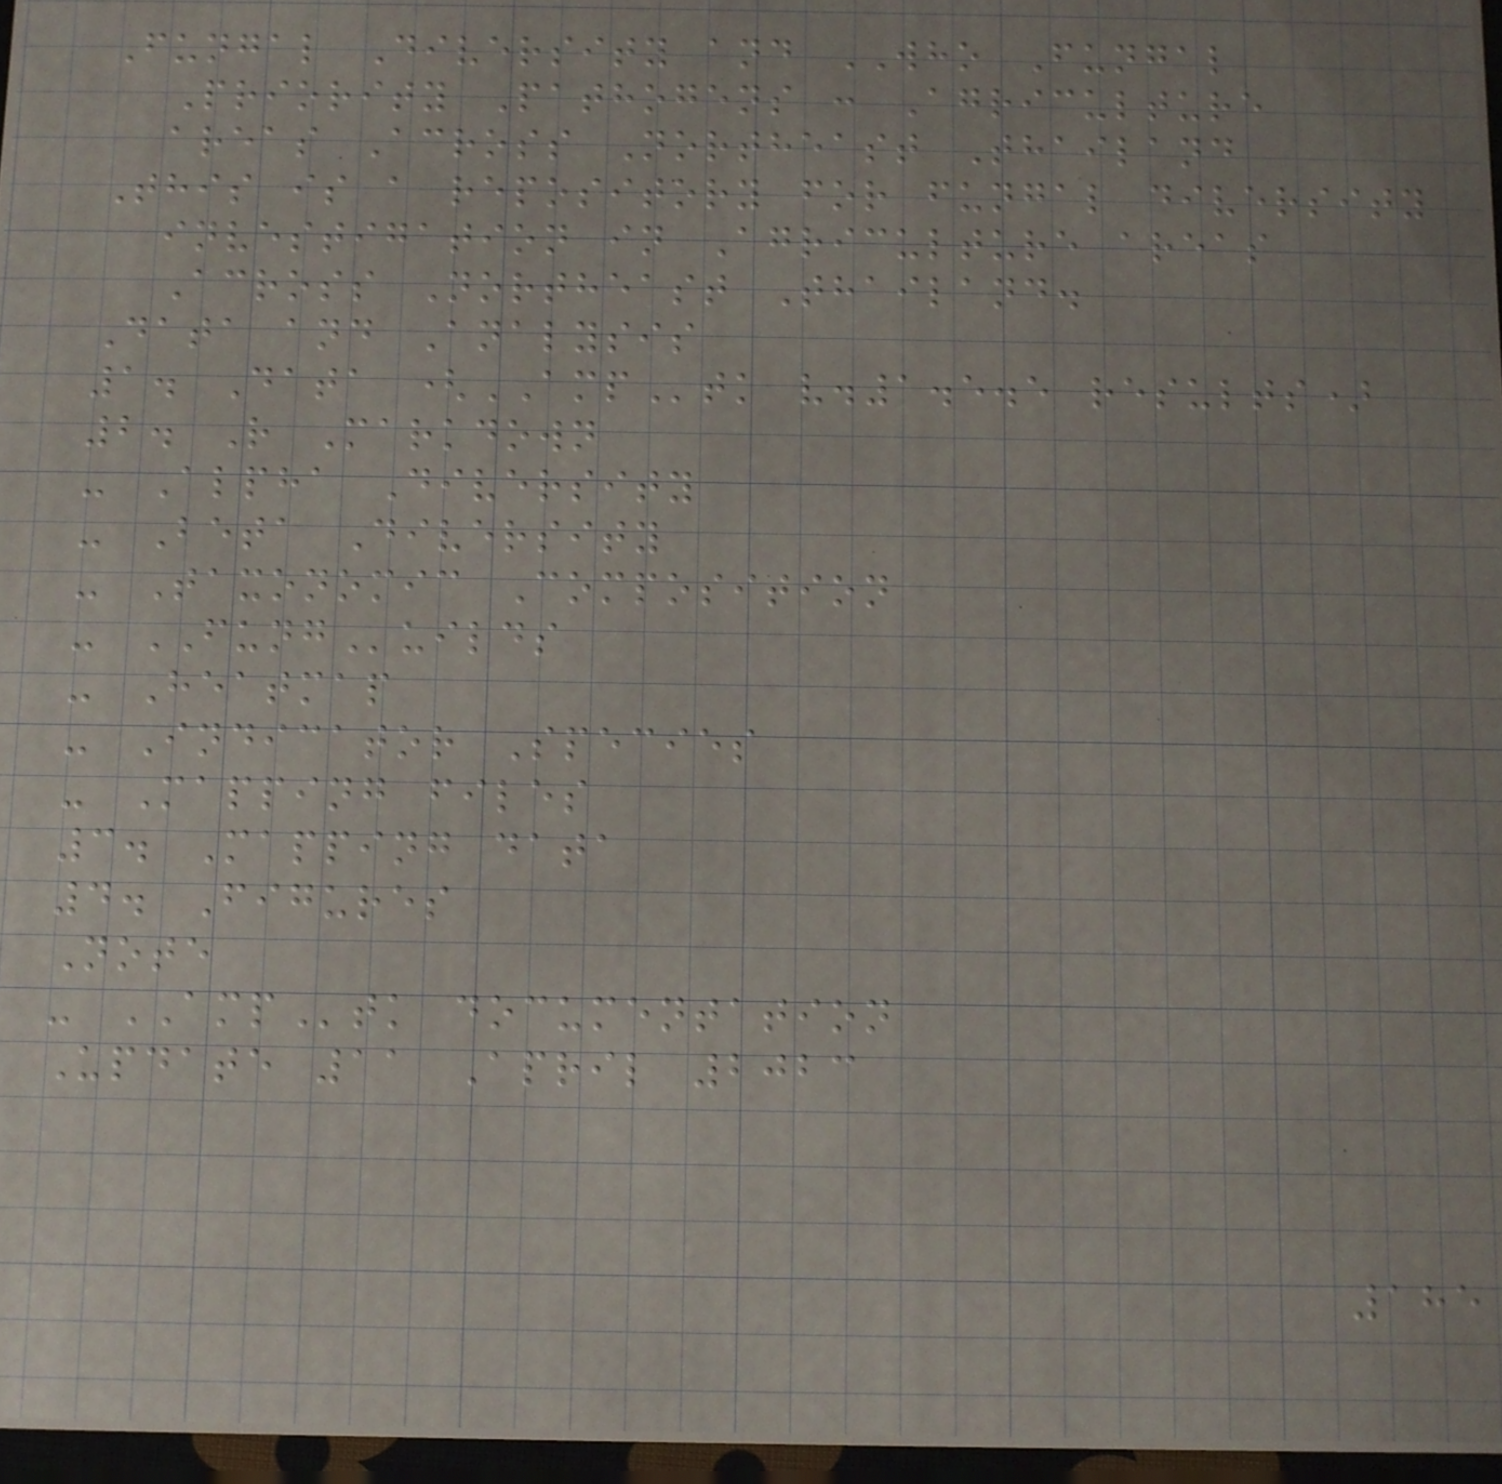Fungal Diversity and WHO Fungal
Priority Pathogens : Agriculture
areas Across Northeast Thailand
This is a repository for fungal diversity
investigation in Agriculture areas
Across Northeast Thailand.
Data and Analysis
1. Data (AMPtk v.1.5.5 results)
2. R Markdown
- Alpha Diversity
- Beta Diversity
- Taxonomic Composition
- FUNGuilds
- Heatmap
- Indicator Species
- Mapping files
3. Mapping data
4. Figures
Note
- AMPtk documentation
Update 11 April 2023
185
